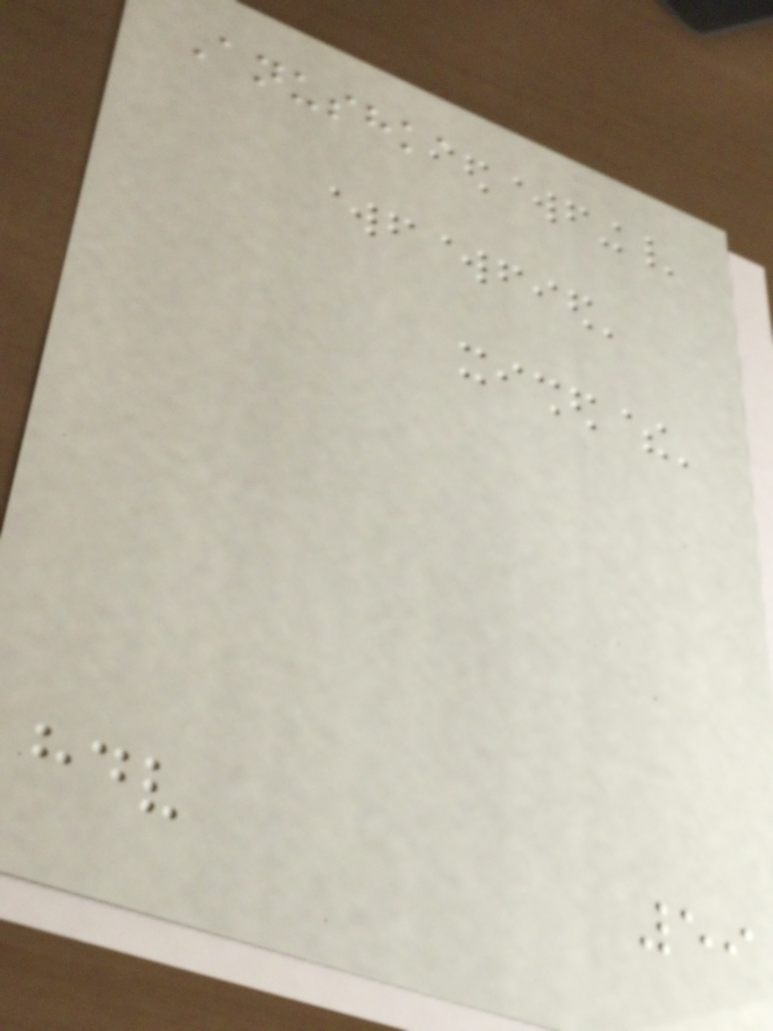Anushka
59
